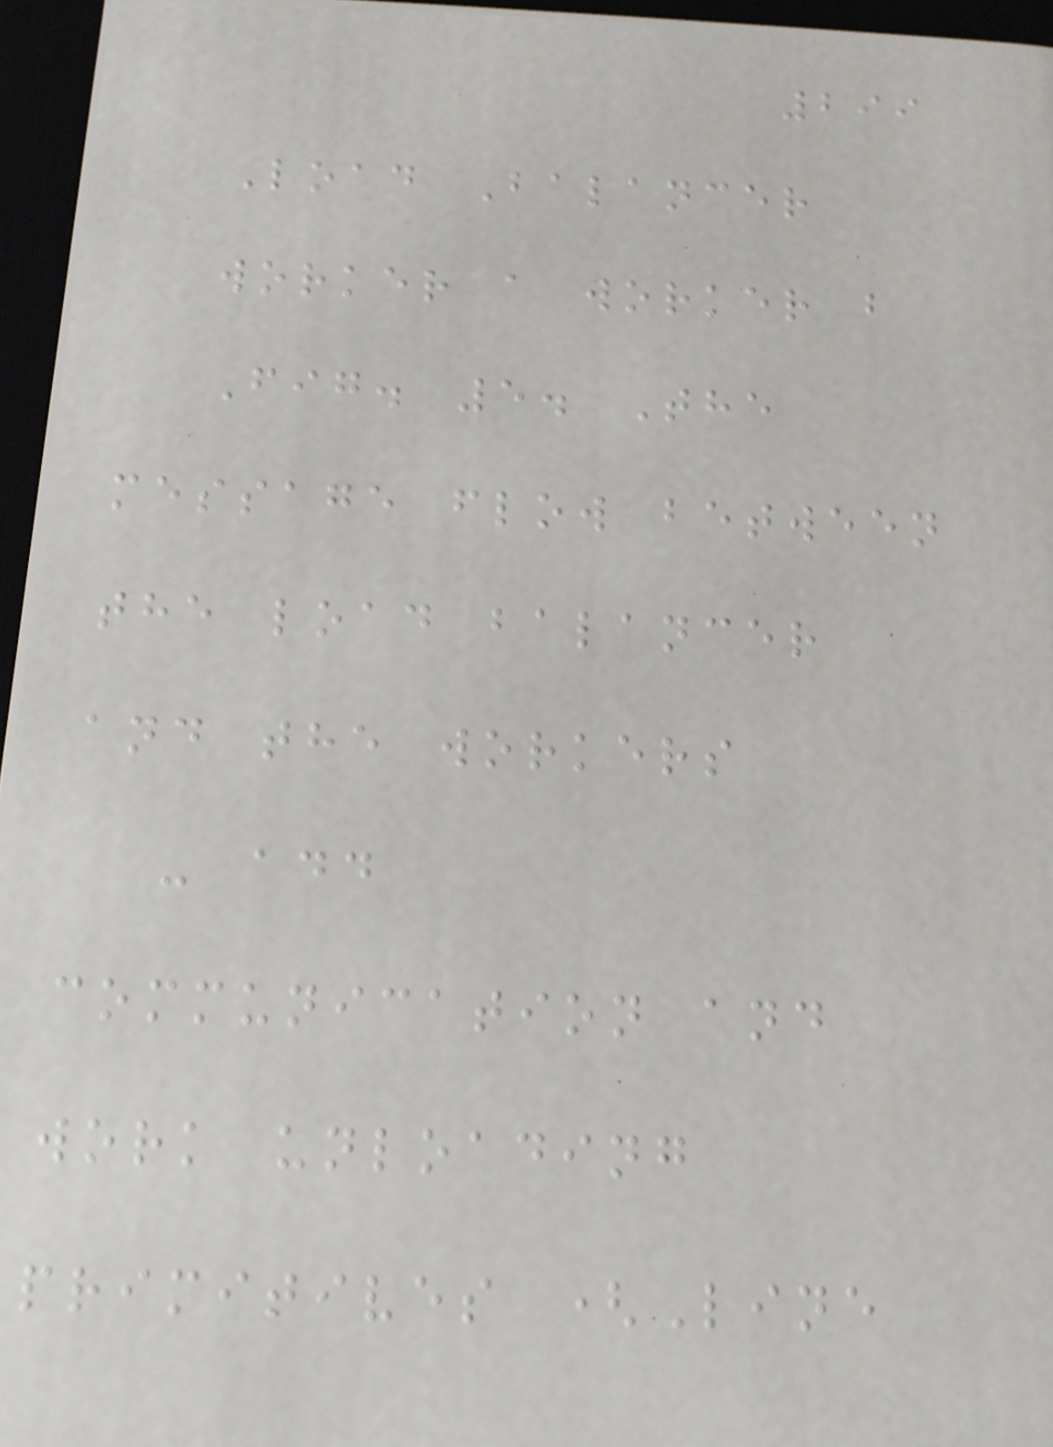299
Load Balancer
worker a worker b
Fig. 5. The
message flow between
the load balancer
and the workers
- add
communication and
work unloading
primitives (Line
